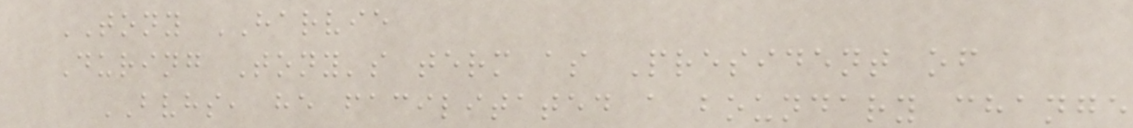TONY HARVIE
During Tony's term as President of
BVHS, he facilitated a boundary change
